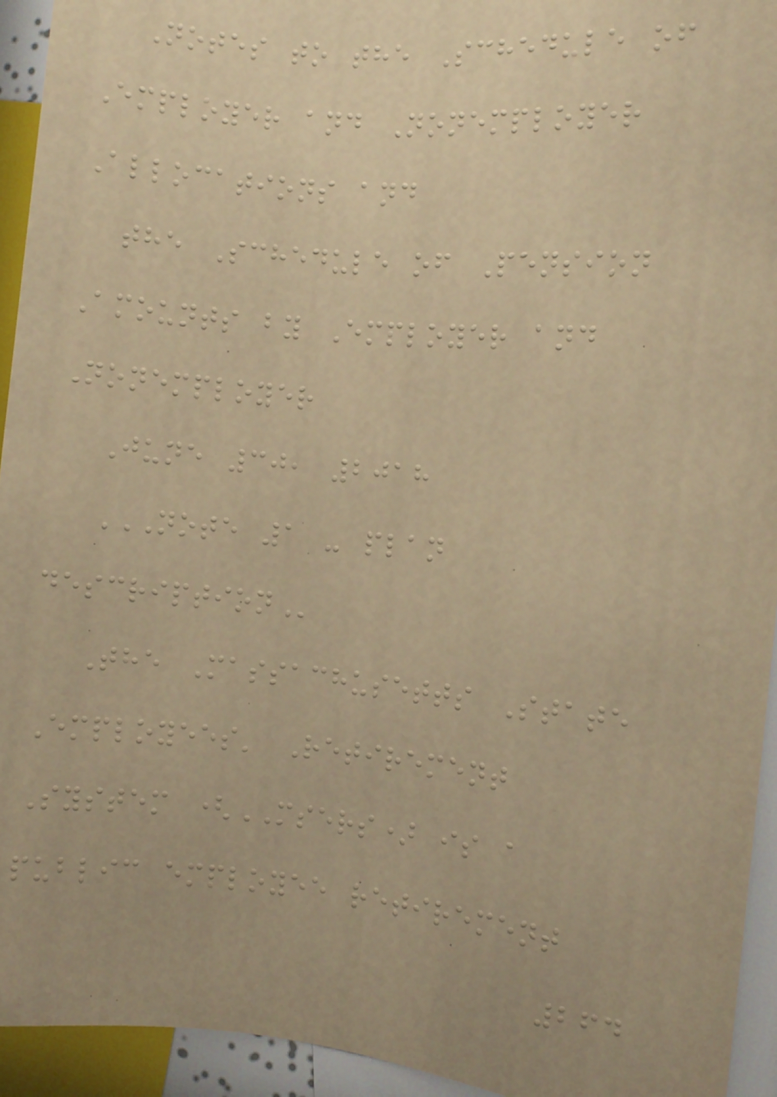Notes to the Schedule of
Employer and Nonemployer
Allocations and
the Schedule of Pension
Amounts by Employer and
Nonemployer
June 30, 2018
NOTE 1 - PLAN
DESCRIPTION
The Massachusetts State
Employees' Retirement
System (MSERS) is a
public employee retirement
264
